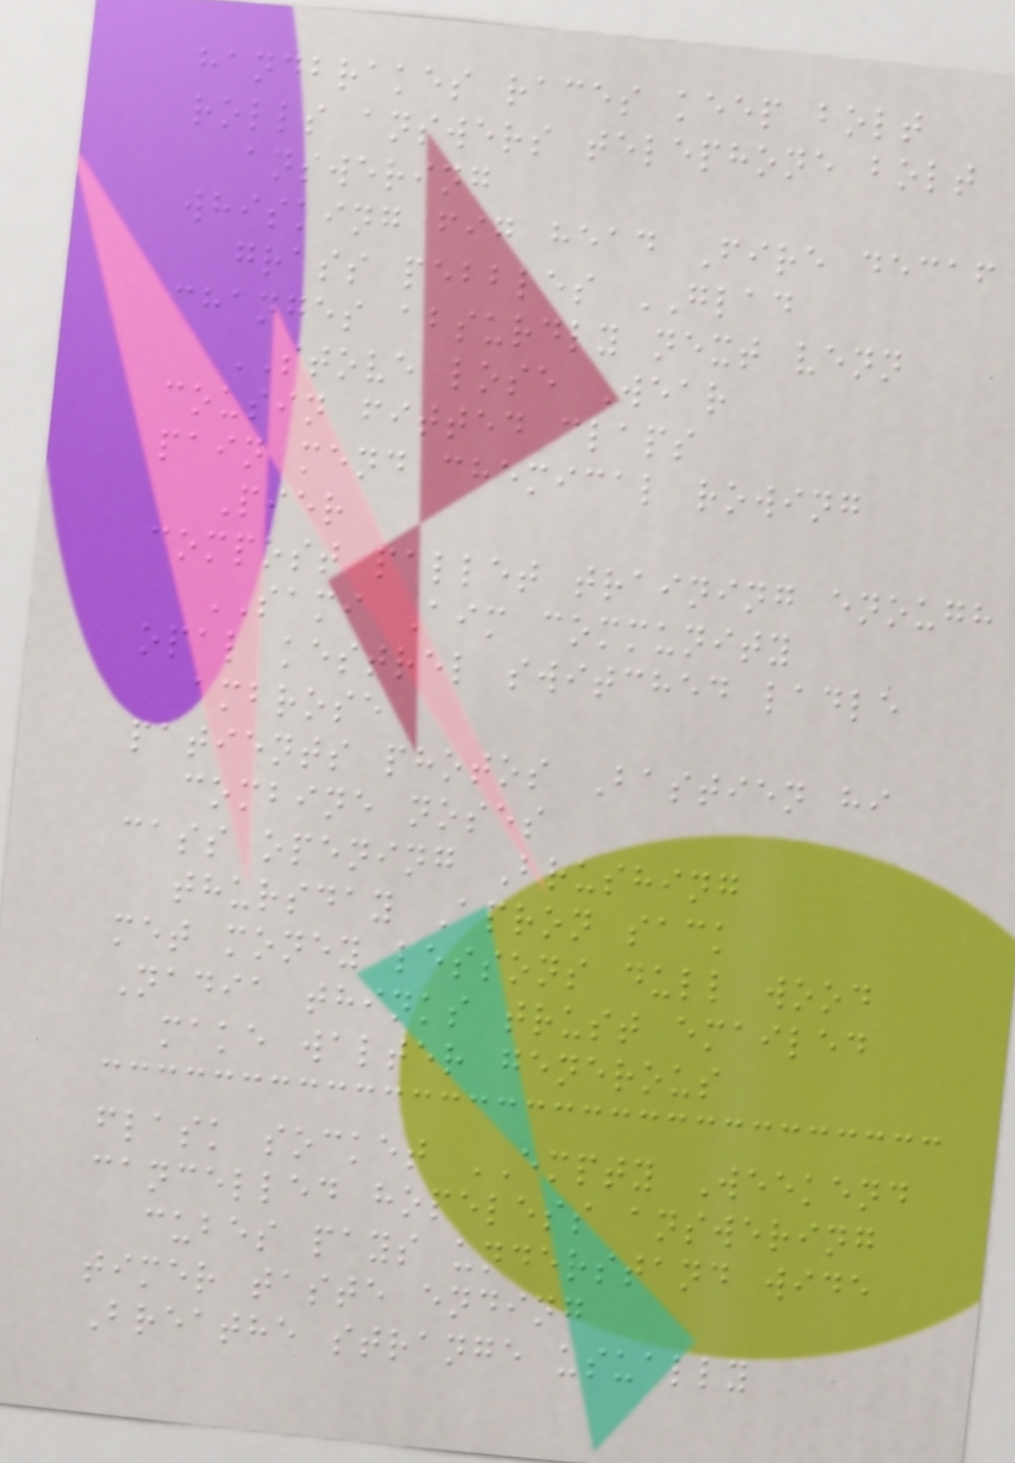handbrakes races keep bolt
rolls answers telephone bolt
answering
whisking fig head Fire decaf
grass pebbles GLAD
changes absurdly next venn
STOVE lose Wear
cousin fitted claps
pain mend chemical rowing
Pier
compost pallet training enough
SAMI Aim community
opal kestrel switched ladle
ambrose
patients photos Bastien hi
combine noses
cass opening Brushing
thursday Apron sack
met money lessons dull wood
Nadia thinks trust emailed
make walter generous
flask socket EMPTY Weekend
cancelled hopeless answering
cubes pays understand wide
timer taste ending
Breathe strange usually
